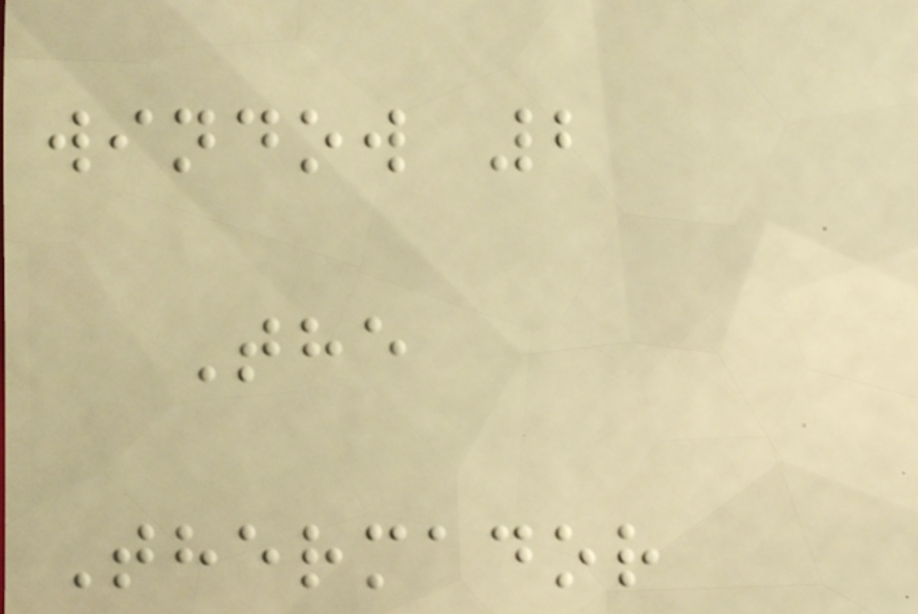window 2
The
Thermador
